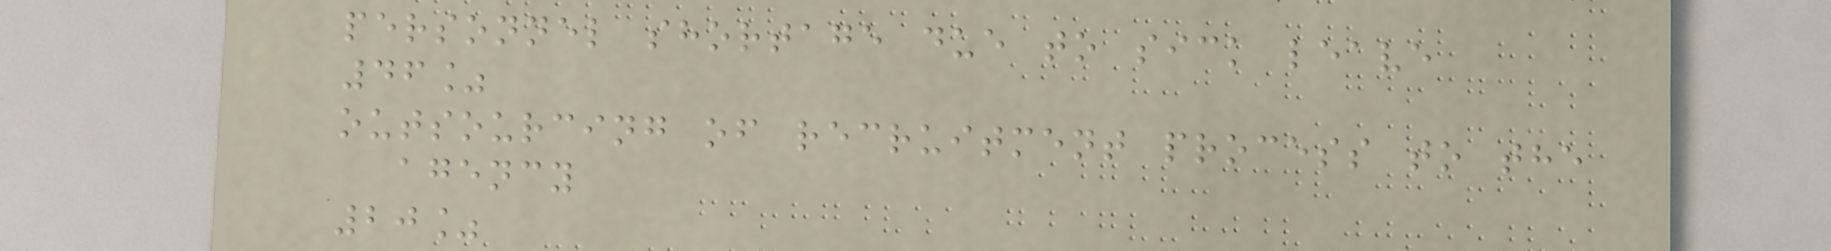personnel shortage due to sick leave
46%
outsourcing of recruitment process to the
agency
20%
